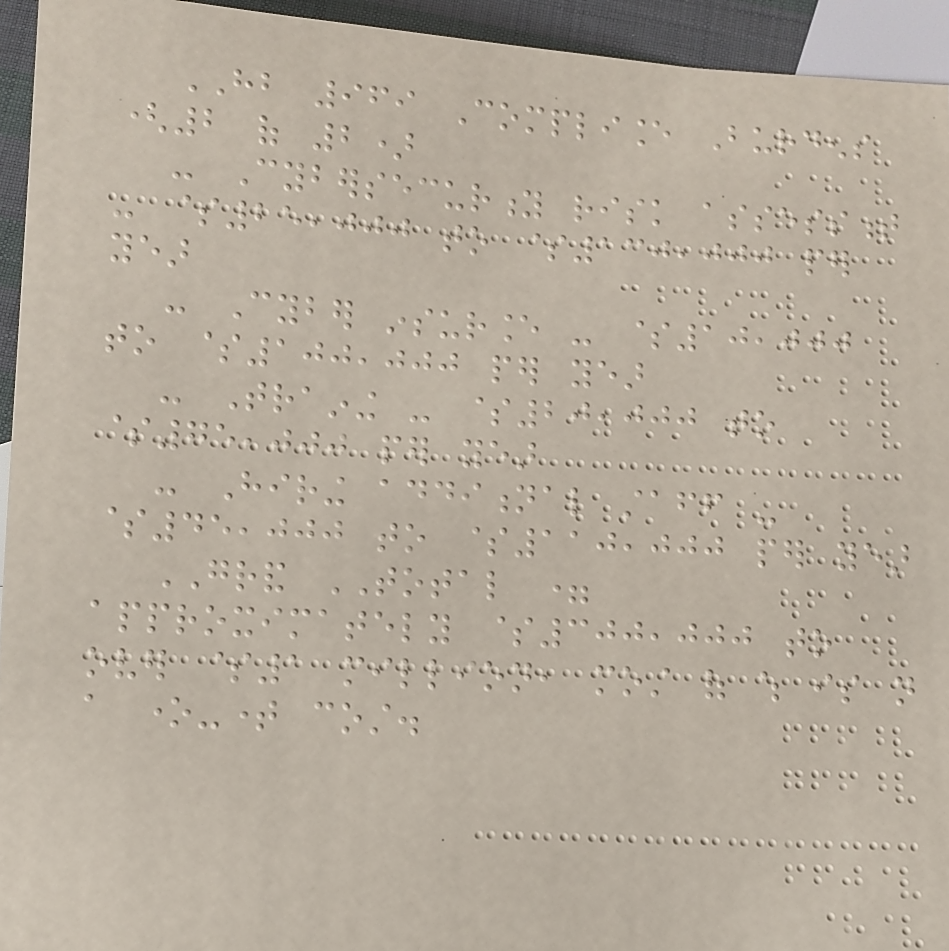HB 969 Compliance Burdens
(2 of 2)
- Cybersecurity risk assessment
- $25,000 to $130,000 per
year
- Cyber insurance - $10,000
to $100,000 per year
- Training - $20,000 to
$75,000 per year
- Hiring additional staff -
$45,000 to $110,000 per year
GRAND TOTAL =
approximately $300,000 to
over $1 million, most of which is not
a one-time cost.
